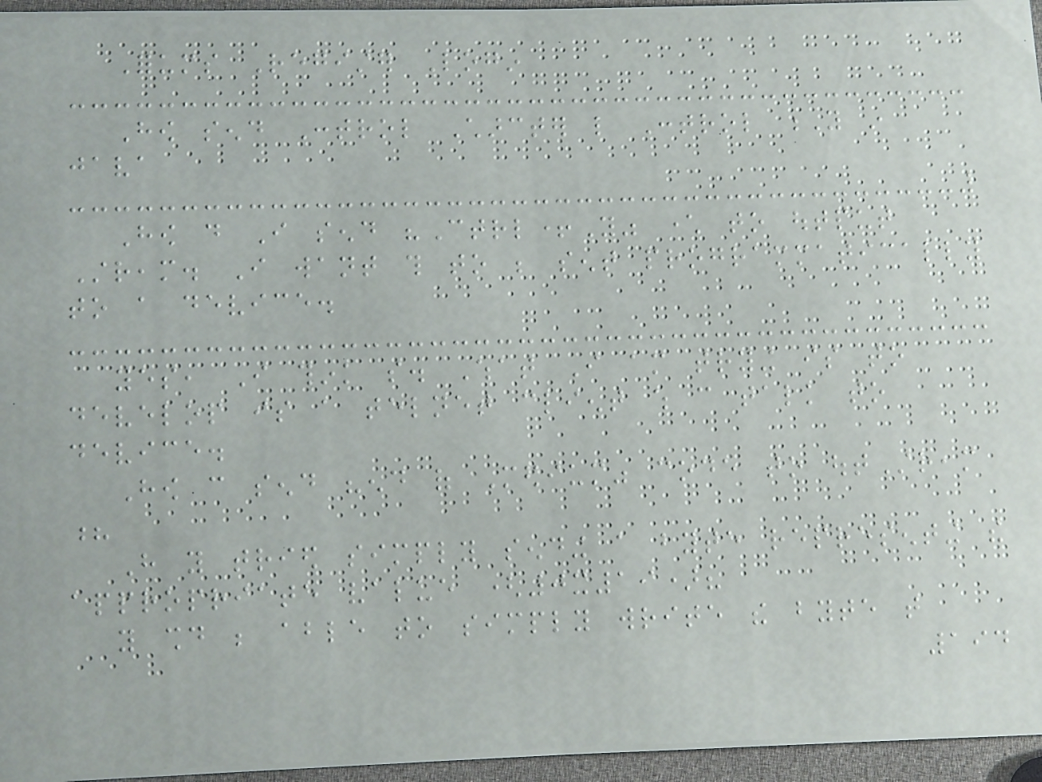Forums Register Login
How send Control Charcter like Control Y in
java
How do I send "Ctrl+Y" character to output
Stream. I want this to be sent programmatically
to a device.
yes, I think so. What I am trying is to
develop is a telnet client which can talk to
device.
How can send "end of Medium" code to outStream
?
Have you tried simply sending a byte representing the
appropriate value (0x19)?
you should be able to simply write the byte that
194
